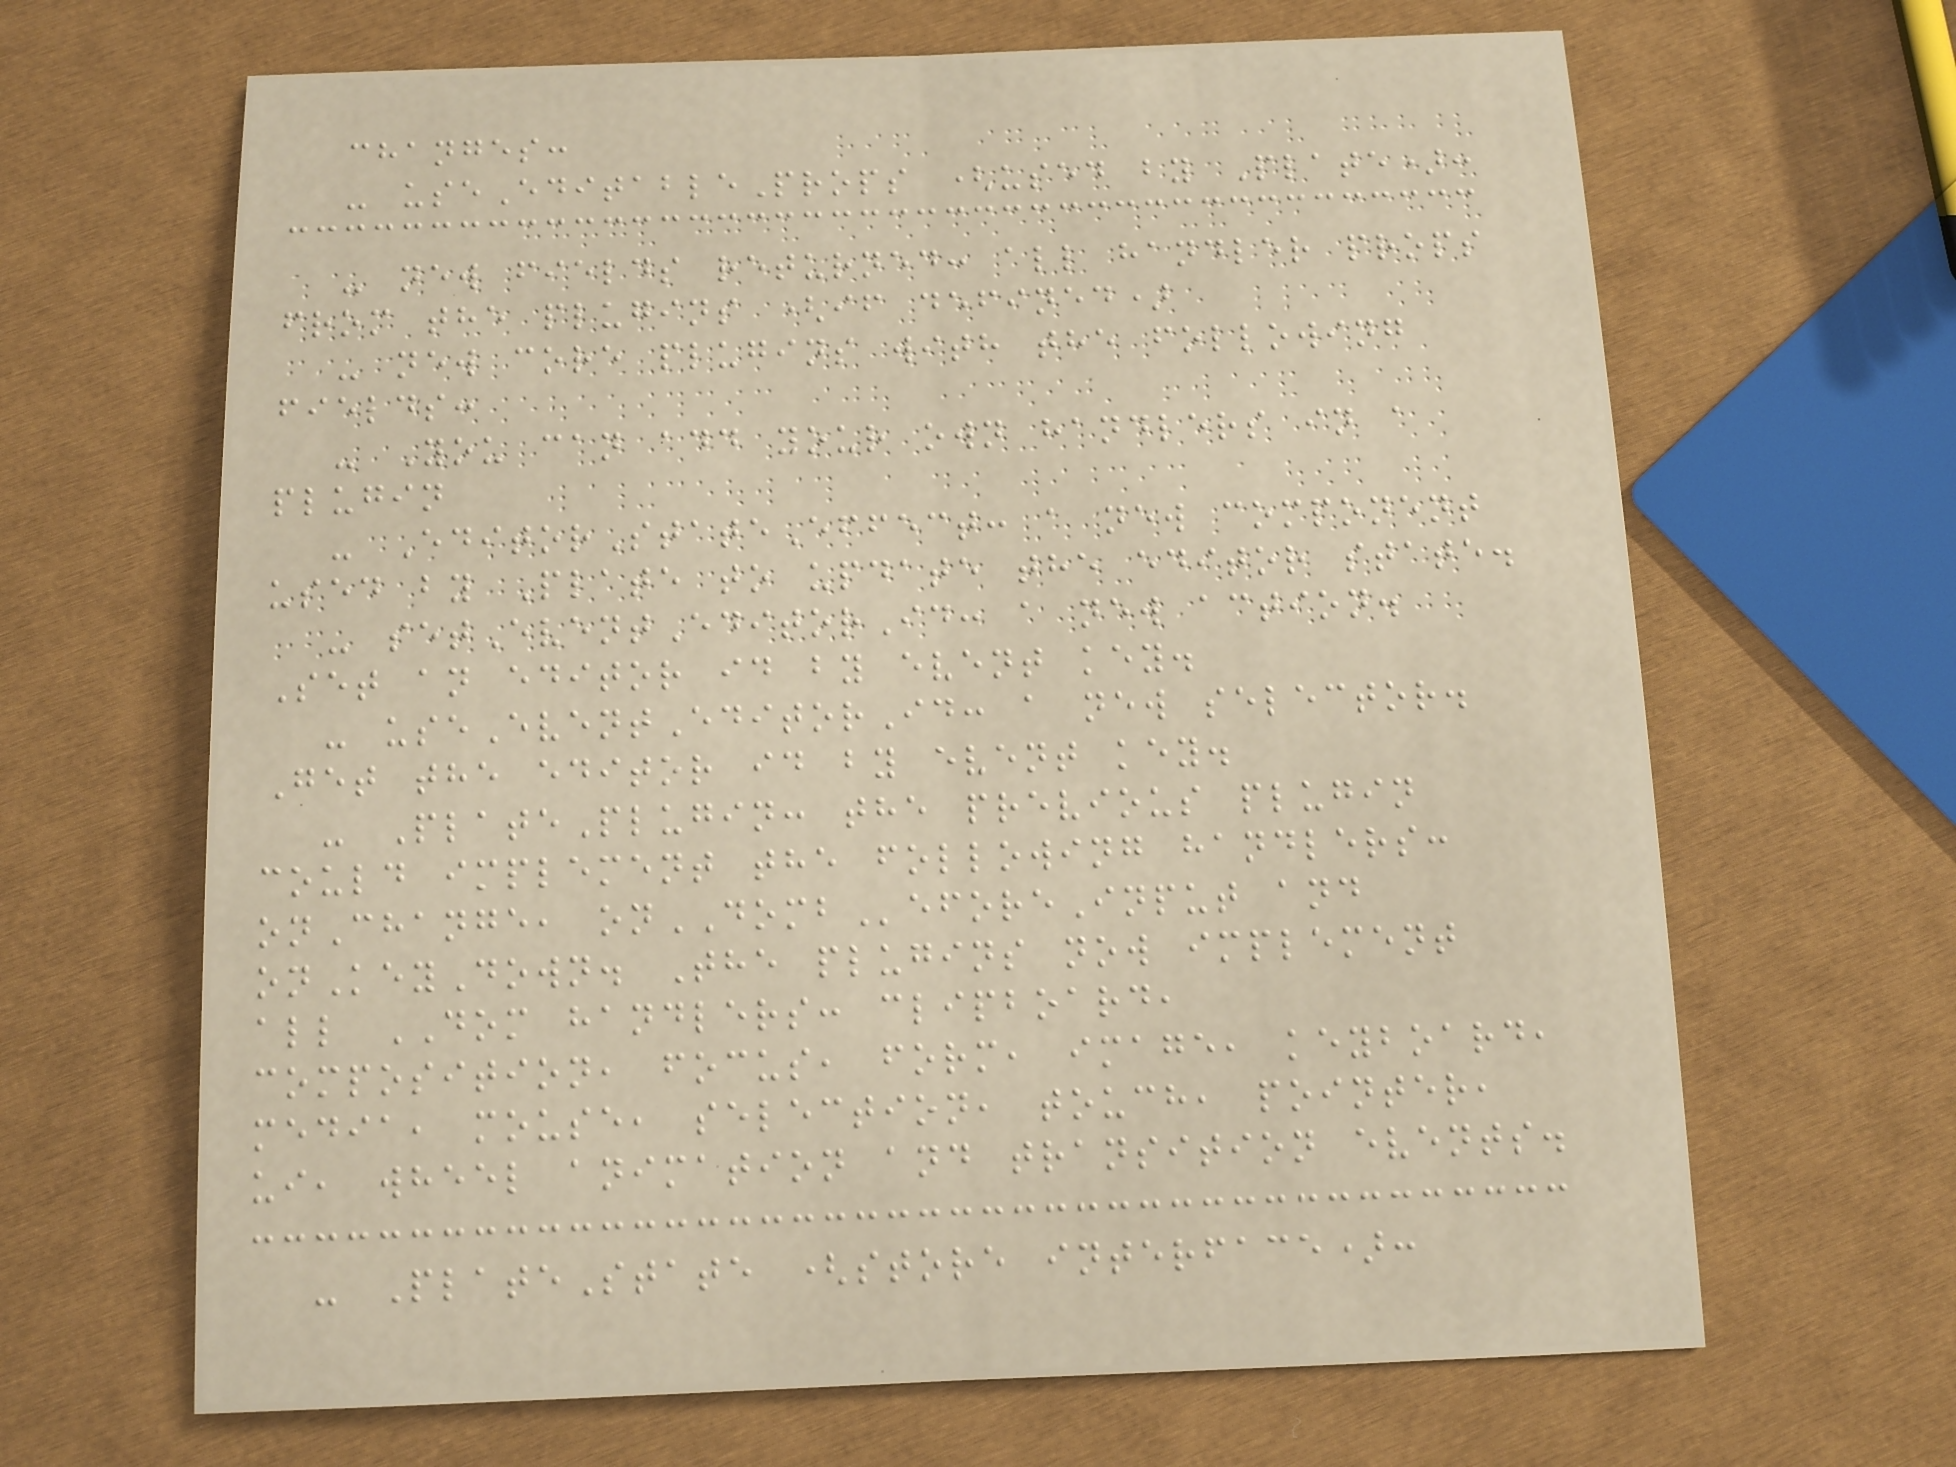changes:
- useEditableProps (used by Plate):
- new fields returned: all handler props
from the plugins (if defined)
- new core plugins with the following
fields:
- You can add your own handlers in a
plugin
- EditorStateEffect: a new component
used by Plate to update the editor state.
- setEventEditorId: a new action.
Set an editor id by event key.
- useEventEditorId: a new selector.
Get the editor id by event key.
- PlatePlugin: the previous plugin
could implement the following handlers:
onChange, onDOMBeforeInput and
onKeyDown. The plugins now implement
all DOM handlers: clipboard,
composition, focus, form, image, keyboard,
media, mouse, selection, touch, pointer,
ui, wheel animation and transition events.
- PlateState (store interface):
